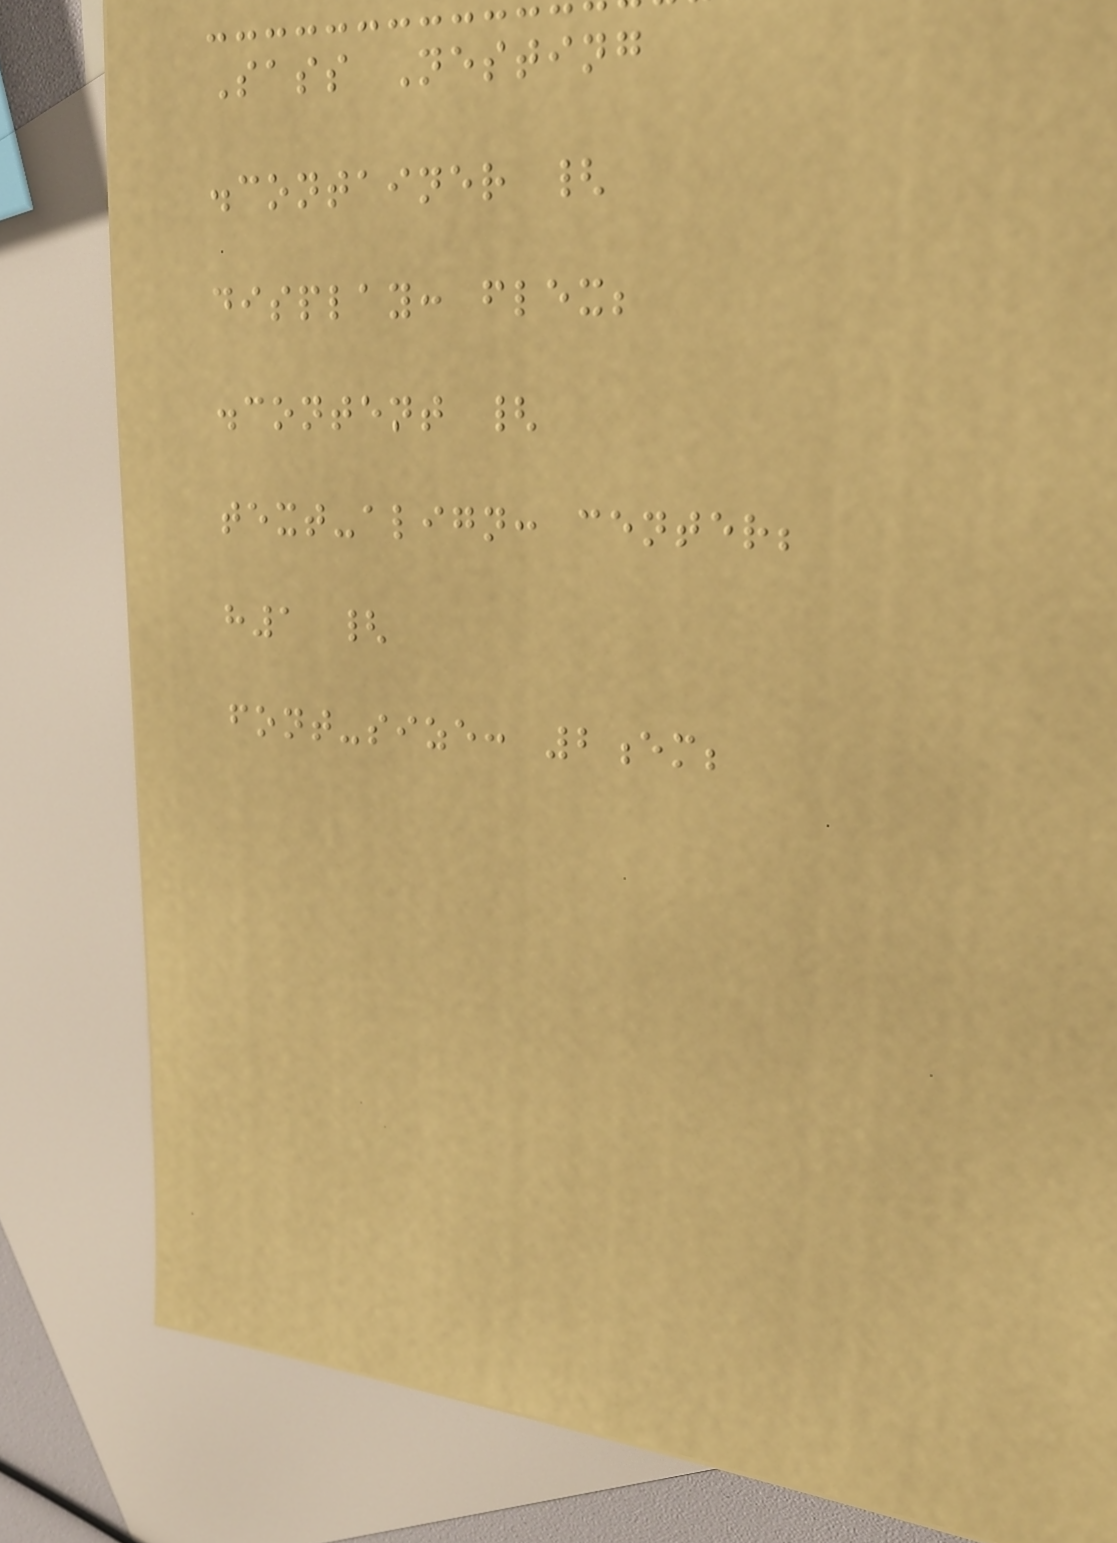Sass Nesting
.container {
display: flex;
.content {
text-align: center;
h1 {
font-size: 2em;
